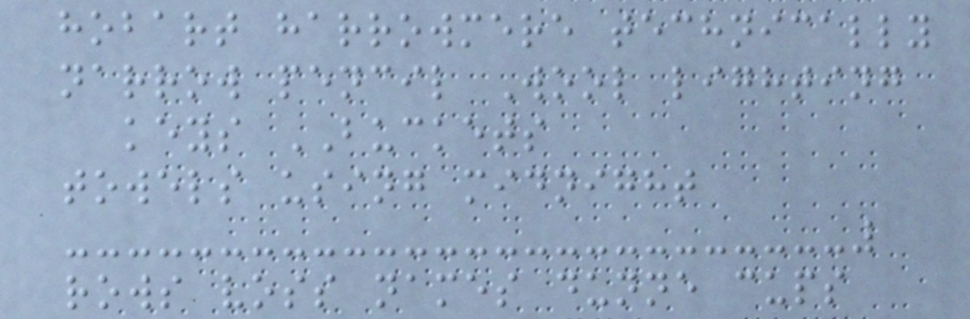hobart harrowmere technically
narrow pencil Wool lighting
keys BUCKETS
towels using midnight
rows voss names dunne cups
